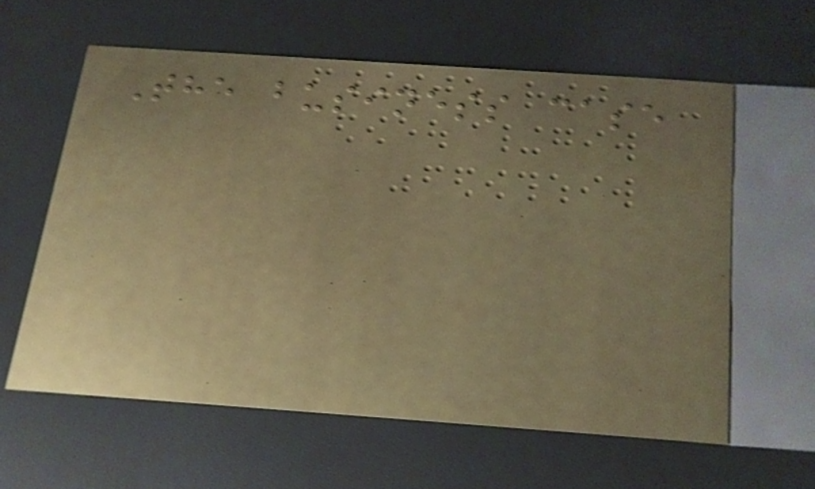The business case
